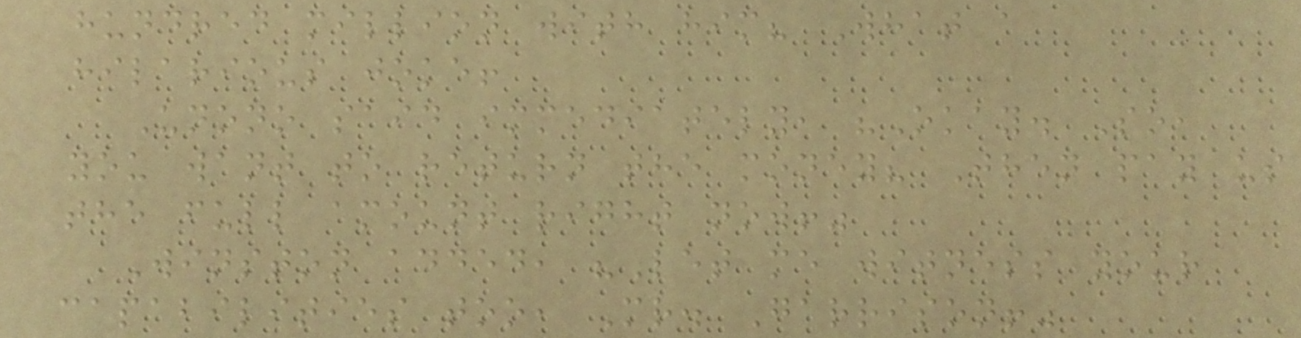hundred million with him? What a
hilarious joke!
Unono said immediately, "Okay. So,
you want to return the money? Then pay us
the full amount right now!"
Winston added, "Let me witness your
capabilities too, Mr. Garrison!"
